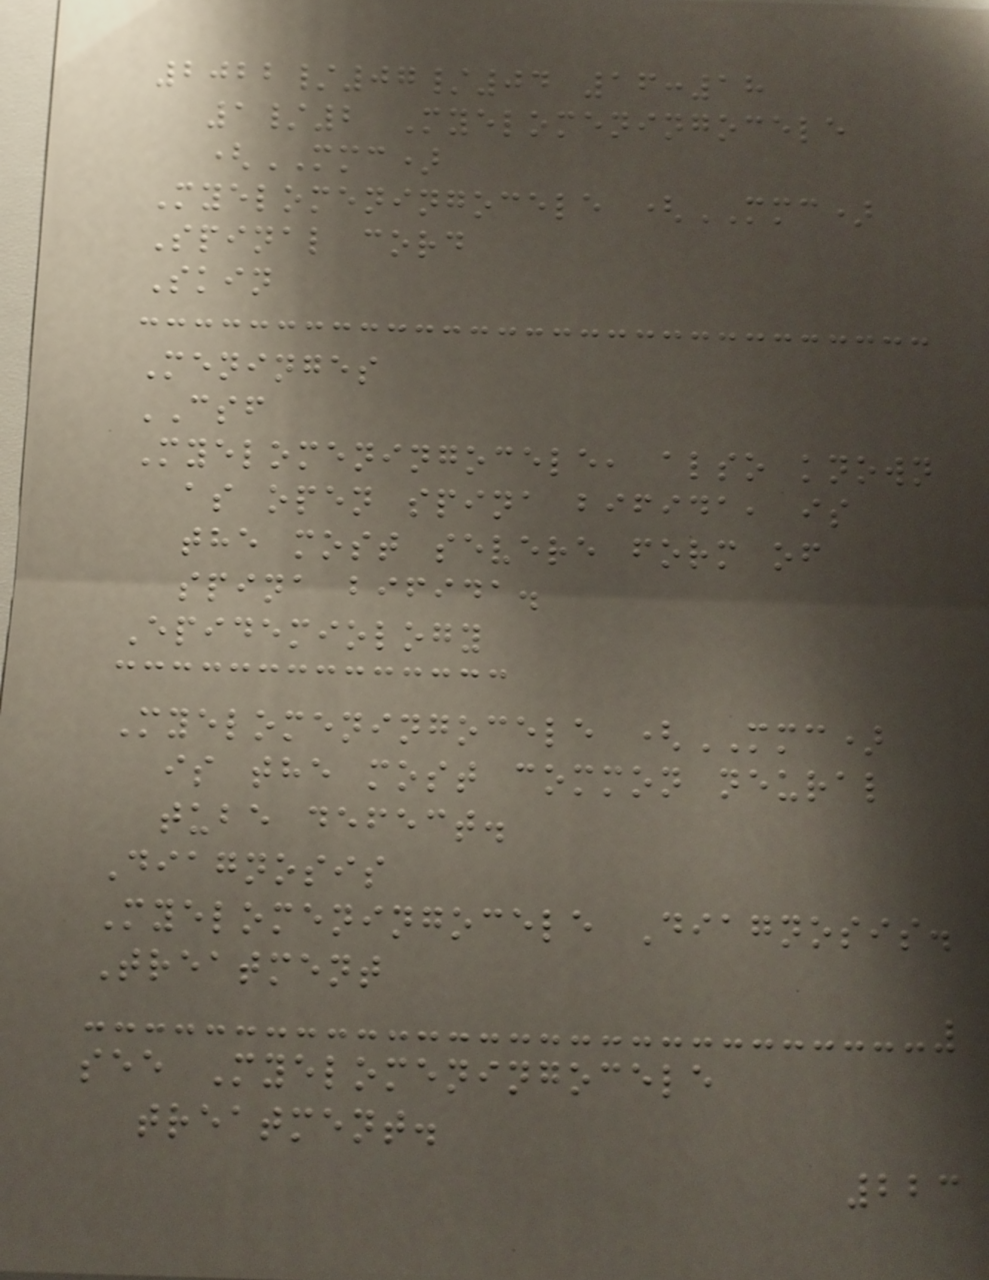2022/07/04 16:18
1/2 Myelomeningocele
(MMC)
Myelomeningocele (MMC)
Spinal cord
Skin
Meninges
CSF
Myelomeningocele, also known
as open spina bifida, is
the most severe form of
spina bifida.
Epidemiology
Myelomeningocele (MMC)
is the most common neural
tube defect.
Diagnosis
Myelomeningocele Diagnosis.
Treatment
see Myelomeningocele
treatment.
223
